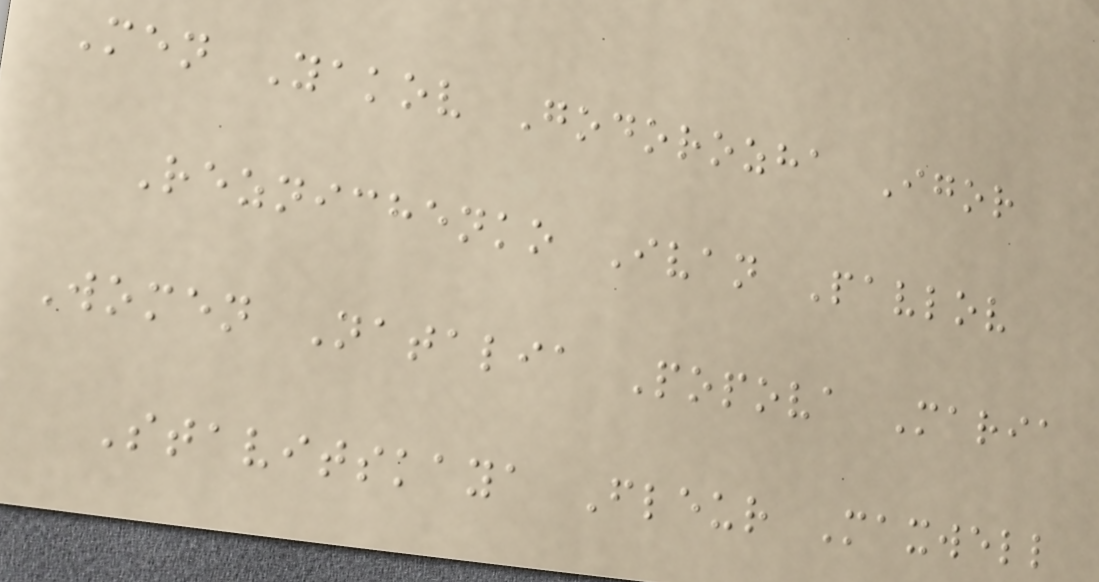Men Yakov Godorozha Igor
Reznichenko Ivan Pavlov
Women Natalia Popova Maria
Stavitskaya Fleur Maxwell
